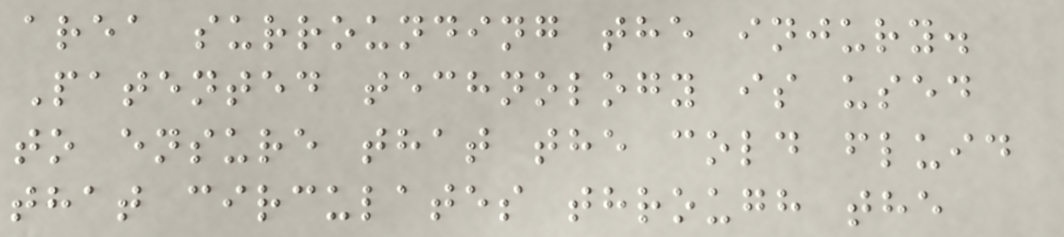area surrounding the injury.
Patented technology is used
to ensure that the cold fluid
that circulates through the
